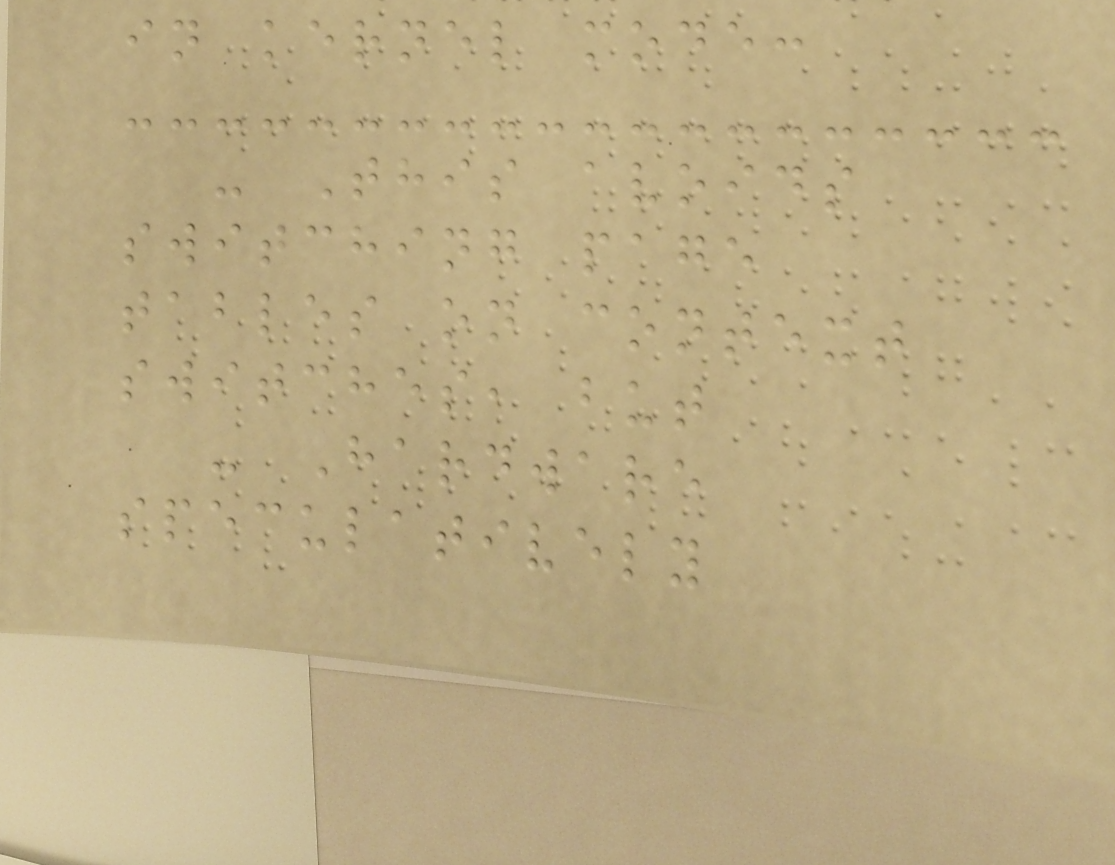in kernel mode:
- This avoids
switching page
tables on context
switches, but
- Hardware
speculatively
